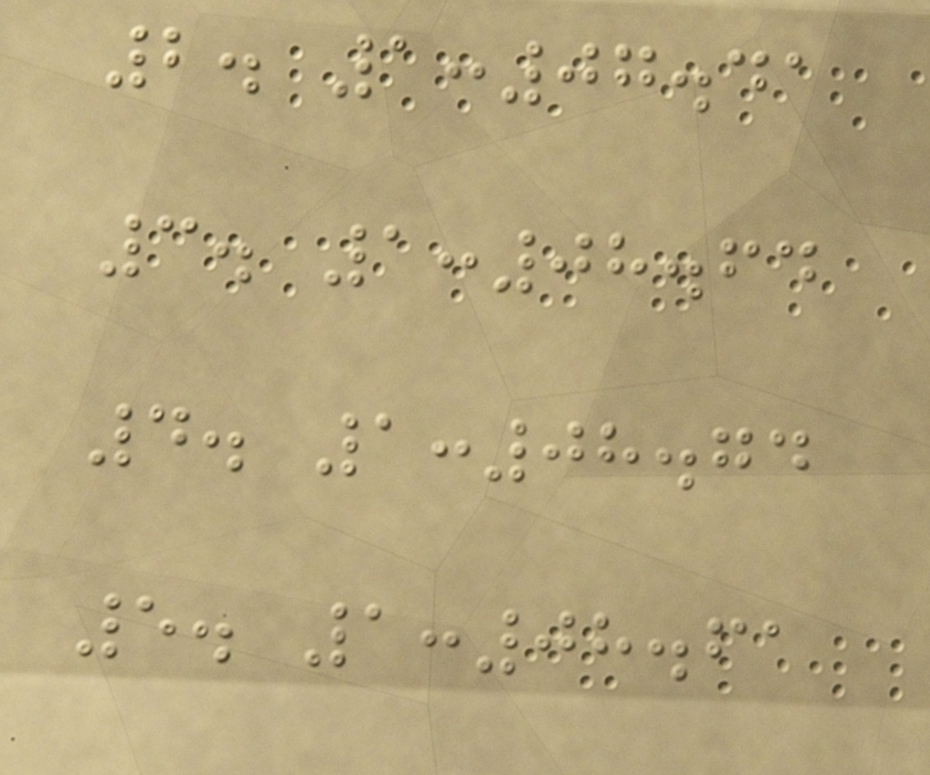2. 1:07.41
3. 1:08.64
4. 1:08.74
5. 1:08.61
